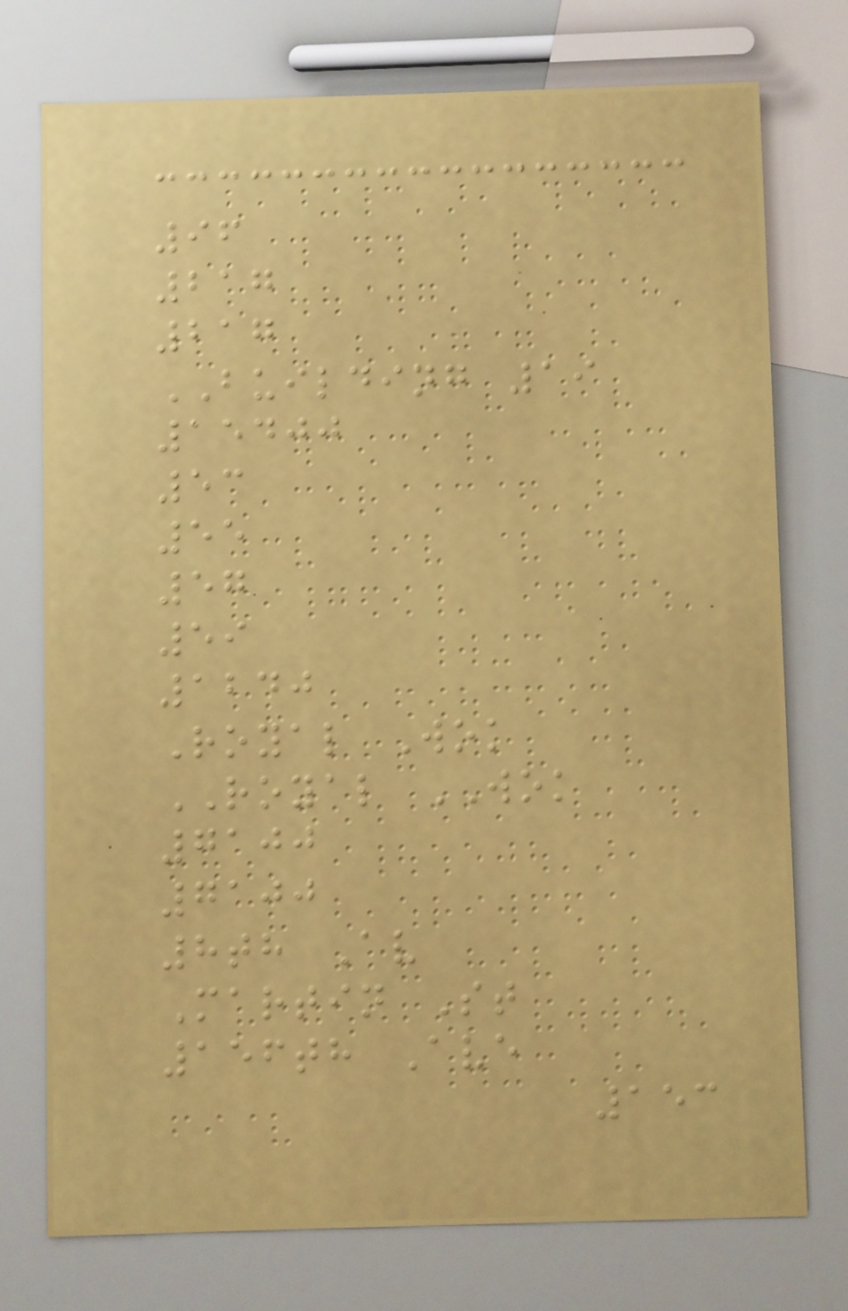96
217
217
BUILDING 19
15400
53
55
57
59
1240
Royal Wok
ROYAL WOK
7100
7100
8th Av
Martin St
156th Ave
153
